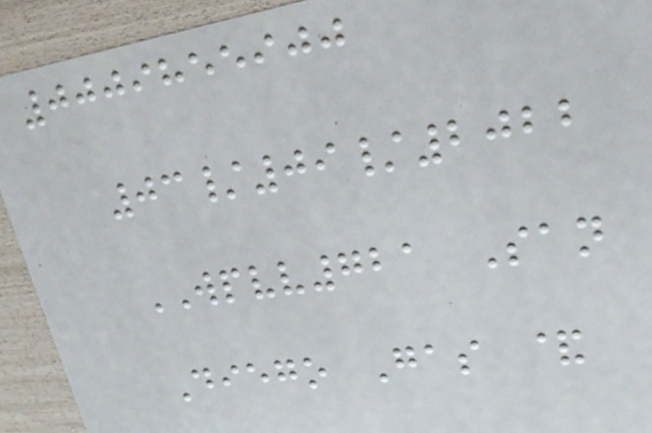0009855900
03/09/2022
WPVV721 San
Diego Gas &
